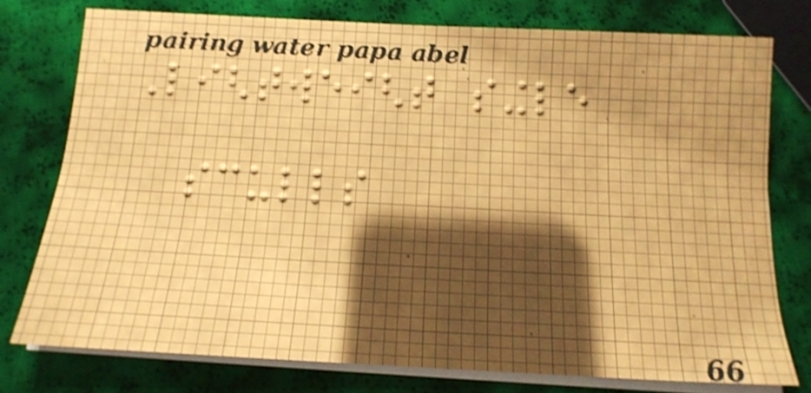Lightweight single
sculls
